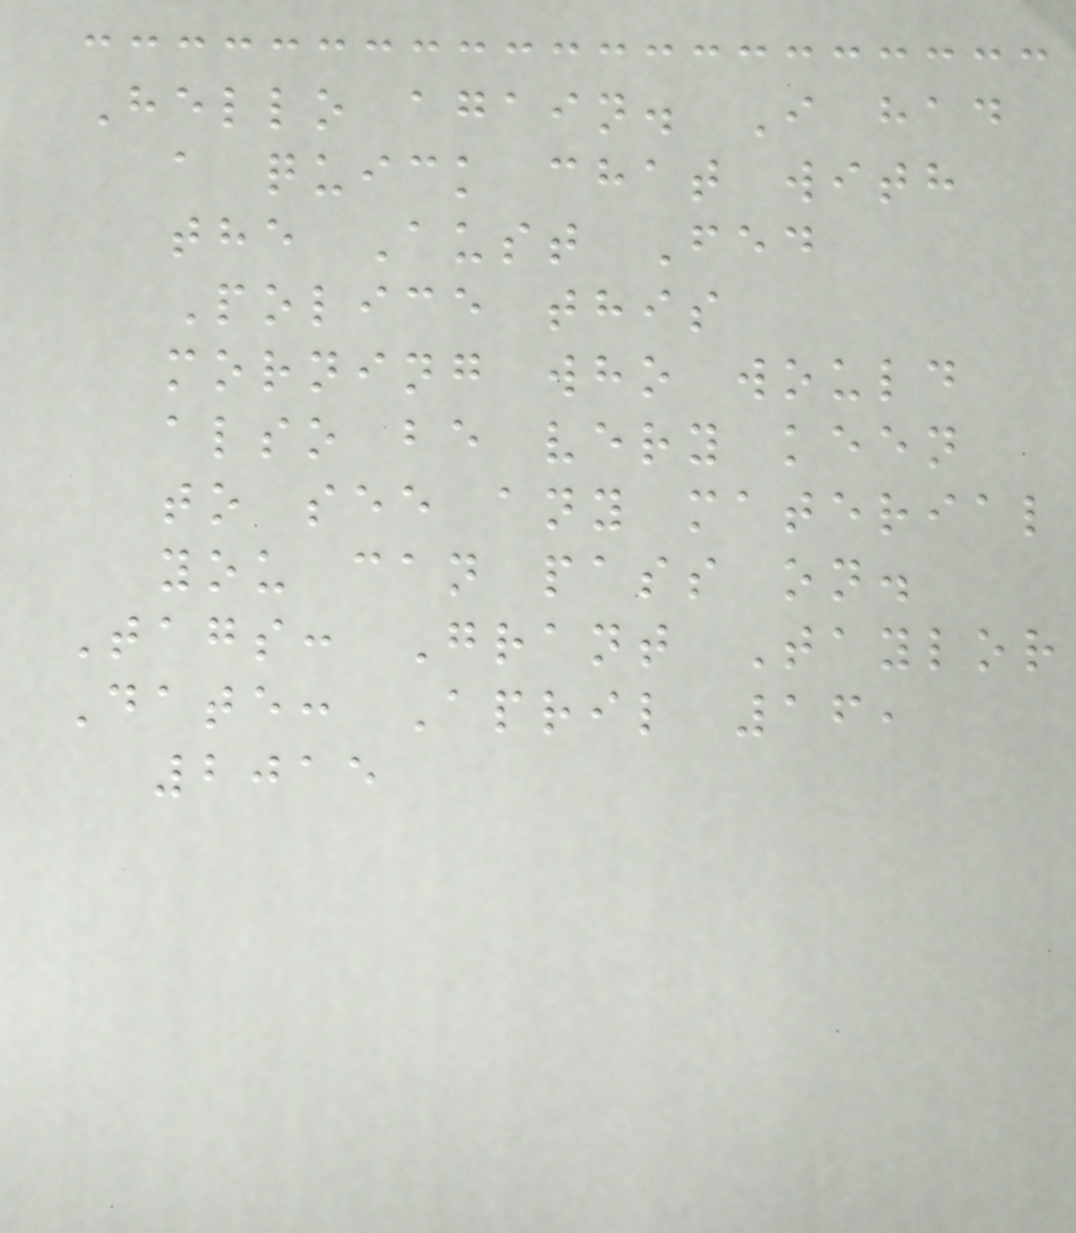Hello again. I had
a quick chat with
the Aust Fed
Police this
morning who would
also be very keen
to see any material
you can pass on.
Tags: Grant Taylor
Date: April 16,
2015
